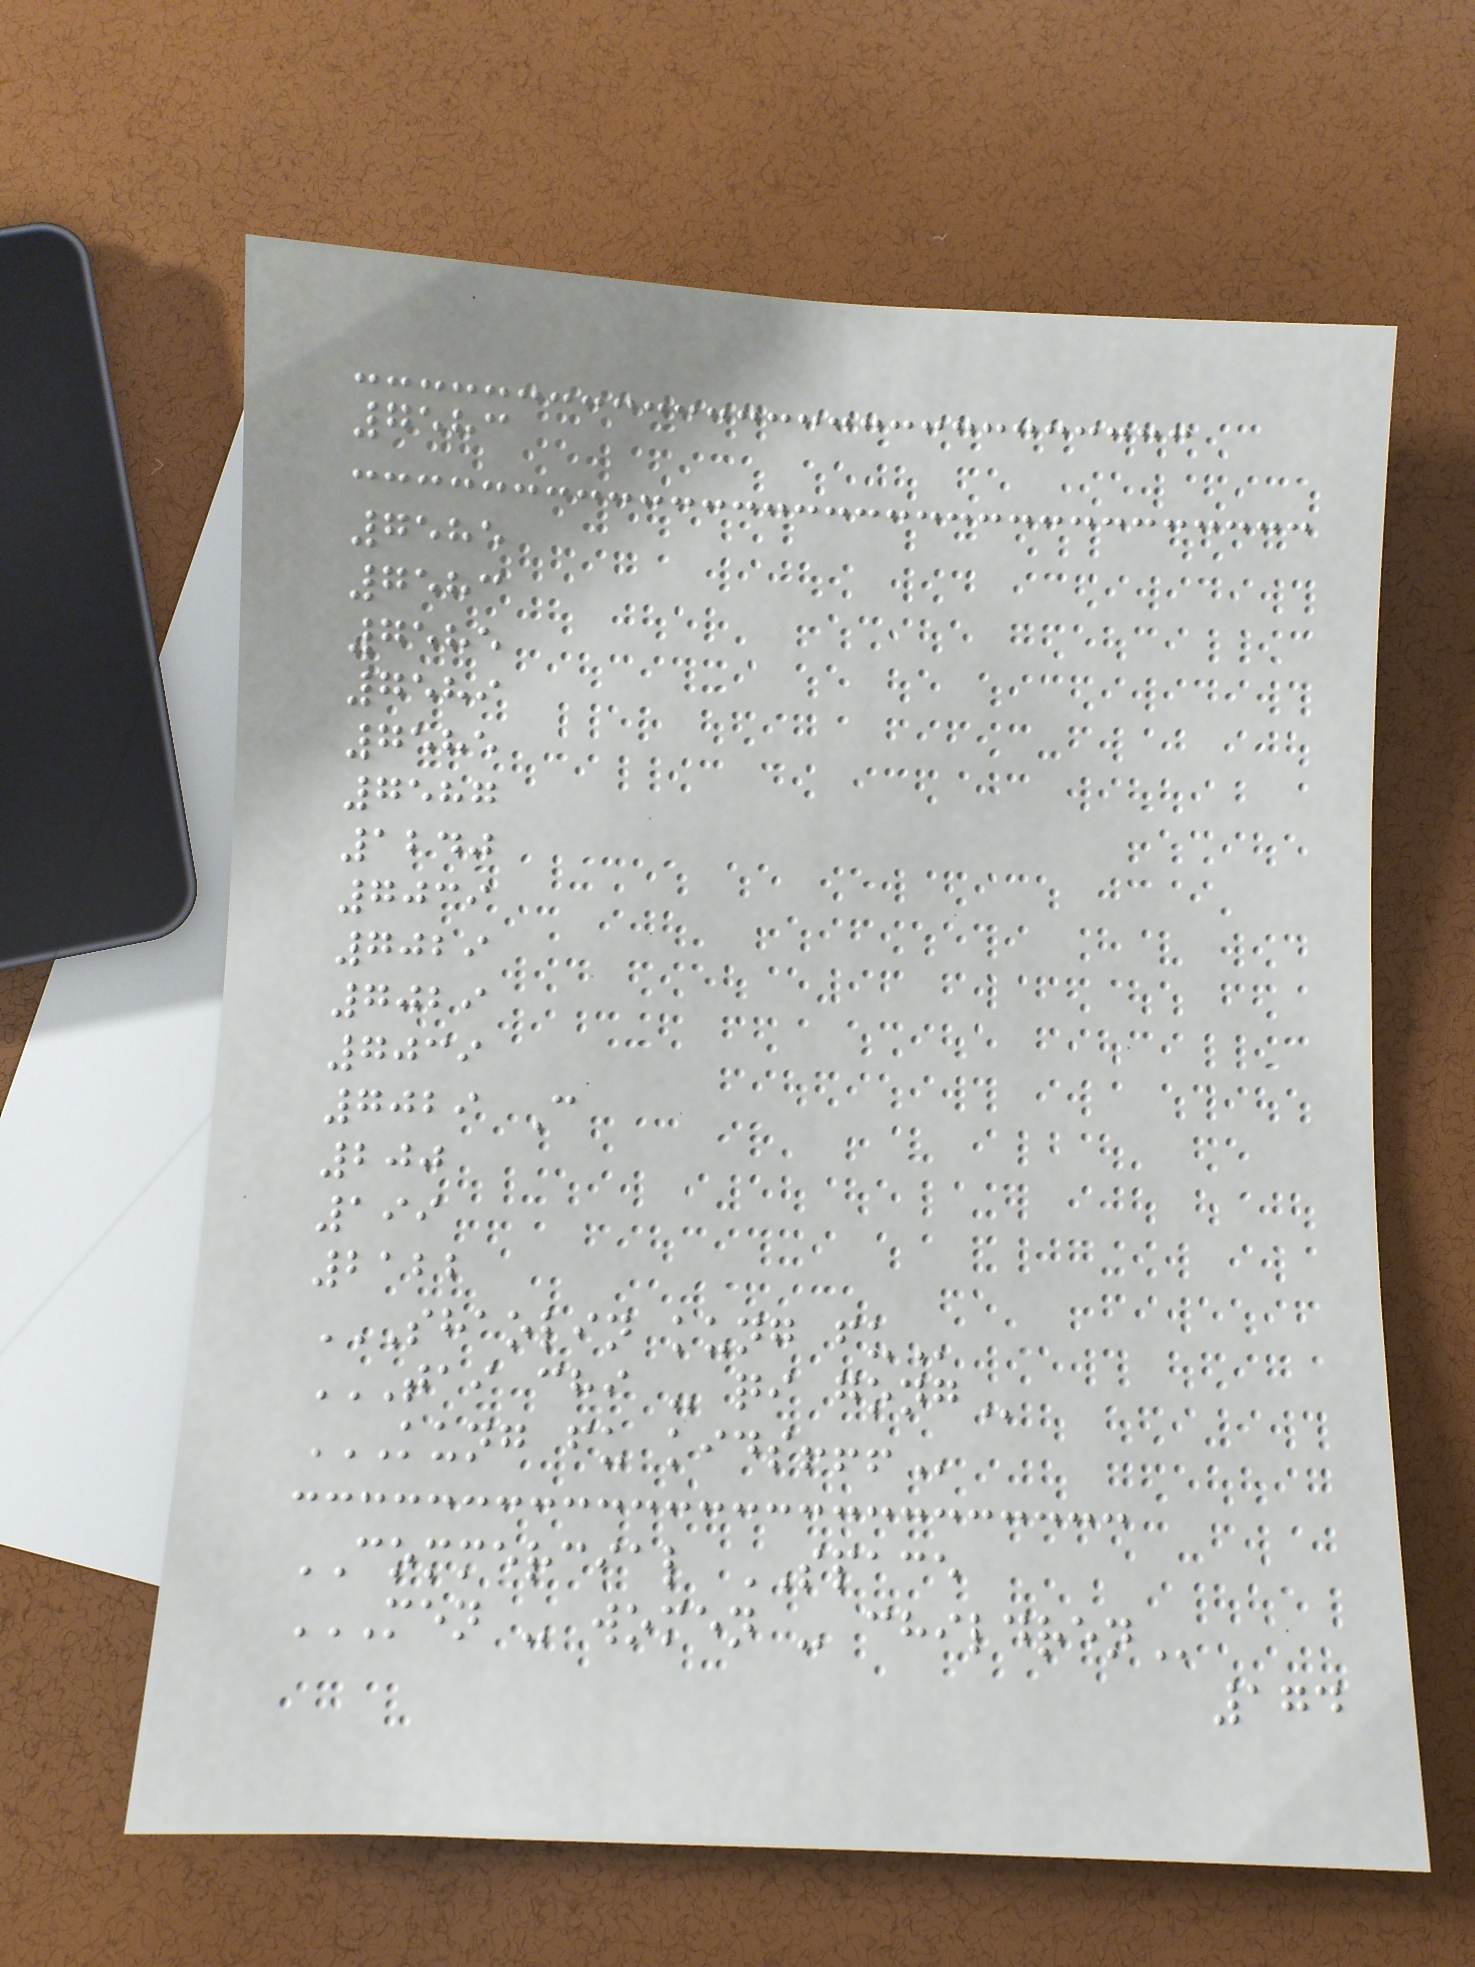7583
7585
7583
7585
7589
7585
7587
1240
7039
7029
7029
7039
7029 C
200
199
2122
SHAOLIN KUNG FU
TAI CHI - QI GONG
KUNG FU KIDS!!!
COMMERCIAL SPACE
MEN - WOMEN - CHILDREN
174
